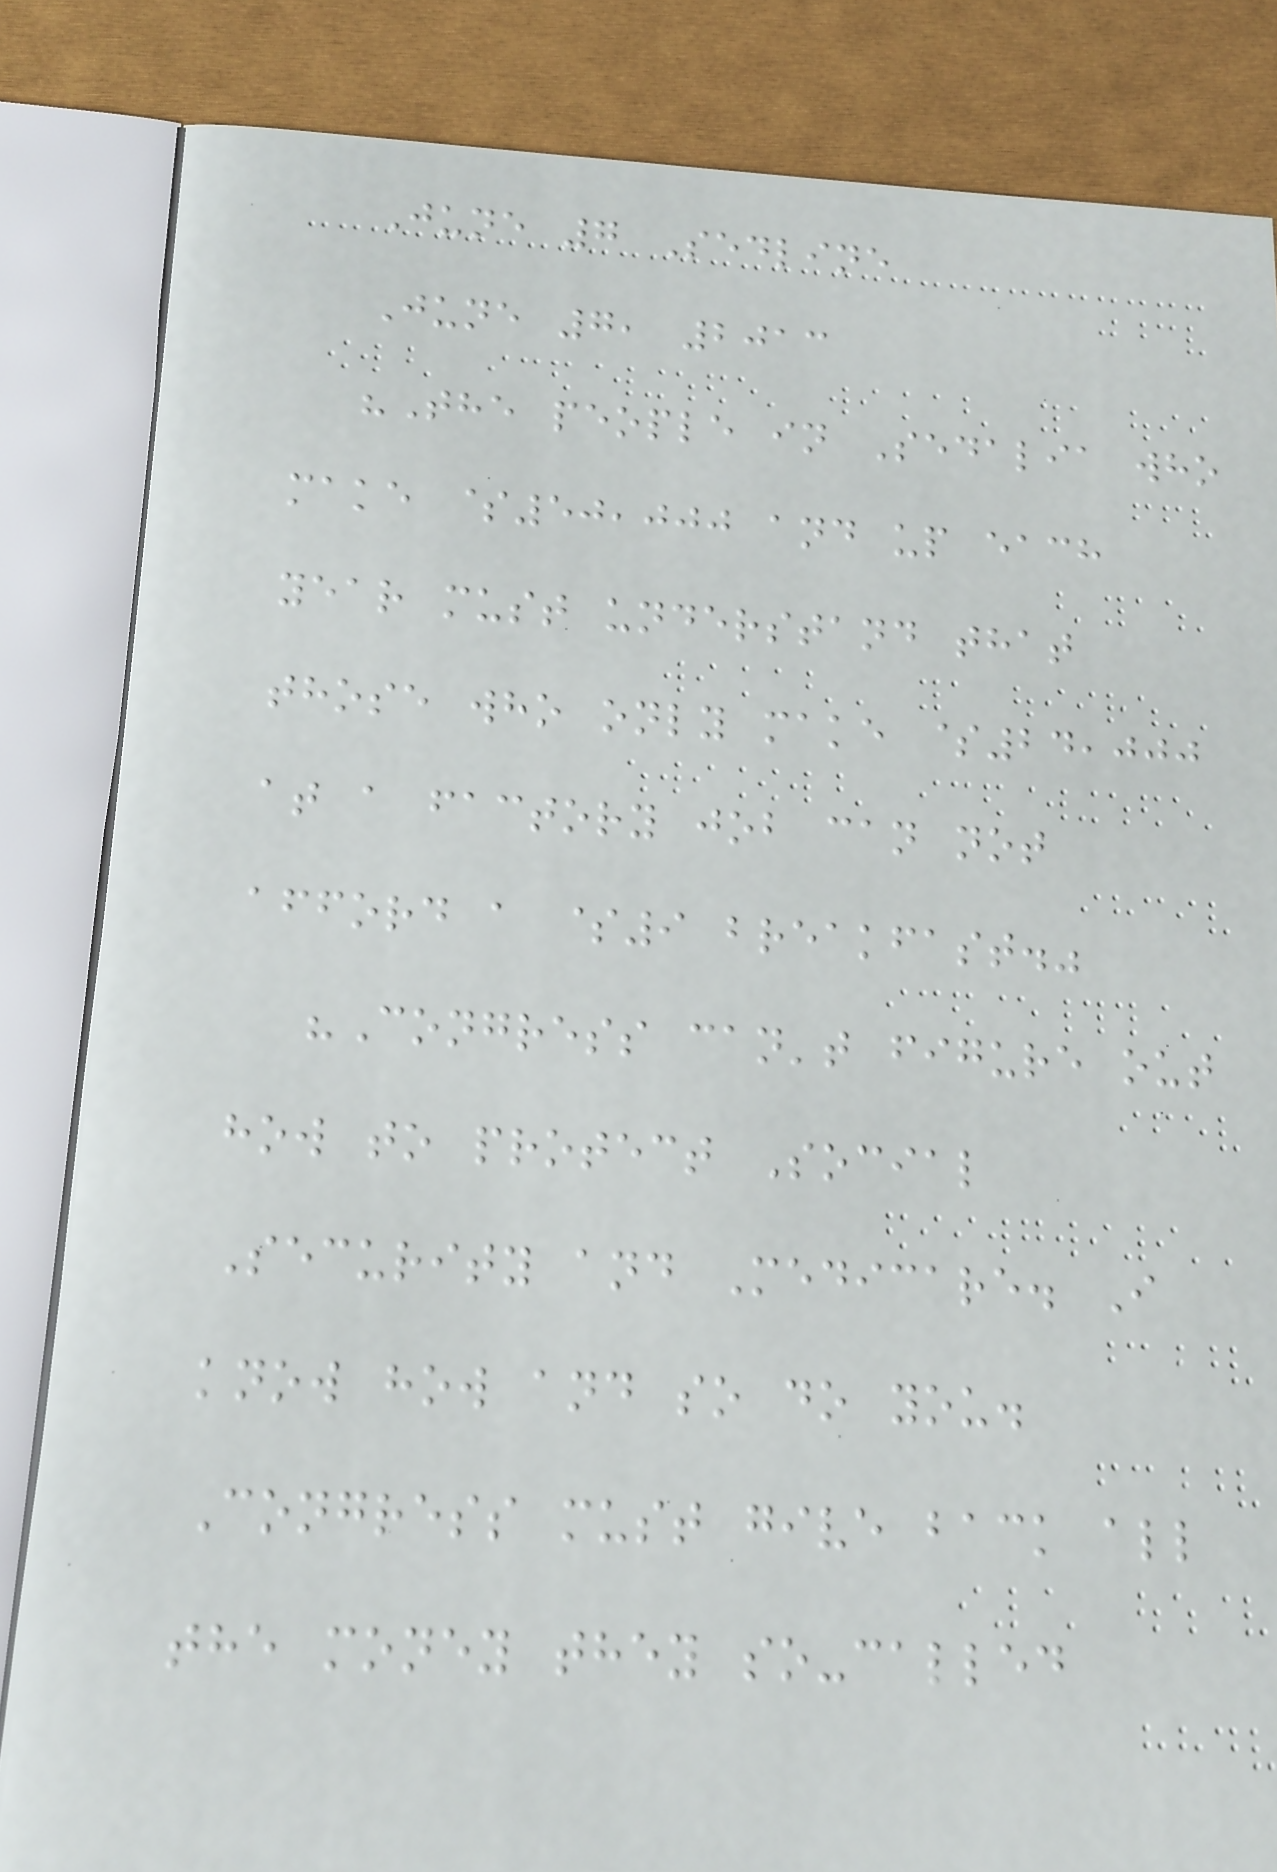June 7 Sedline
June 7, 2013
"The people in Sedalia who
make $50,000 and up each
year must understand that
those who only make $24,000
at a factory job can not
afford a $9 breakfast."
"Congress can't figure out
how to protect Social
Security and Medicare. I
know how and so do you.
Congress must give back all
the money they so-called
